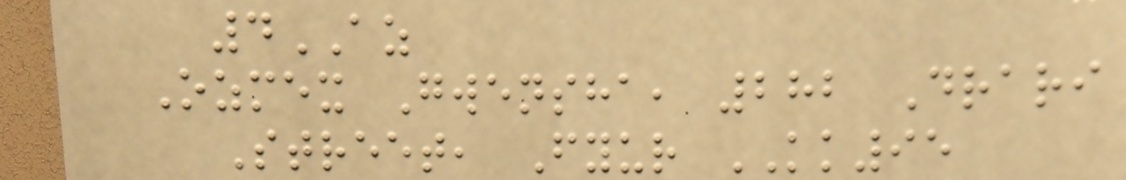4AZ
Ozmex Gwensha, 282 Drari
Street, Fyur KK95
